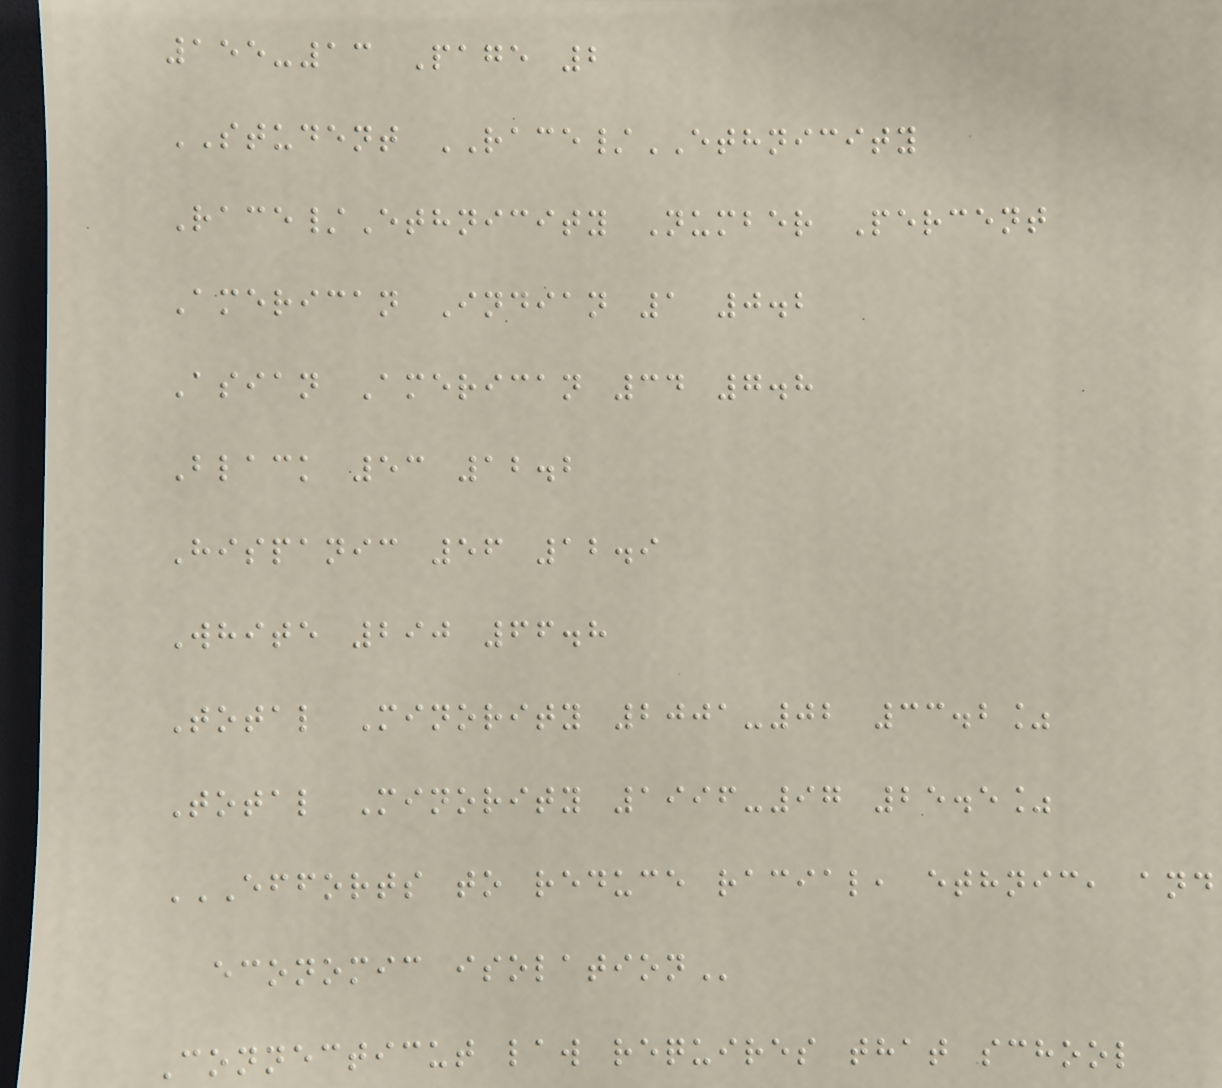155-13 Page 2
STUDENT RACE/ETHNICITY
Race/Ethnicity Number Percent
American Indian 1 0.2
Asian American 34 7.8
Black 53 12.2
Hispanic 56 12.9
White 290 66.8
Total Minority 2001-02 33.2%
Total Minority 1996-97 25.5%
EFFORTS TO REDUCE RACIAL, ETHNIC, AND
ECONOMIC ISOLATION
Connecticut law requires that school
